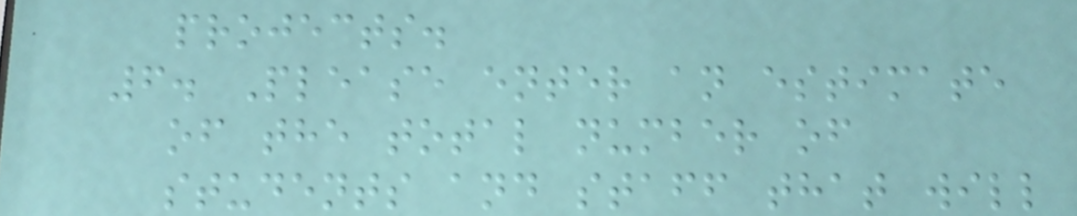projects.
6. Please enter an estimate
of the total number of
students and staff that will
